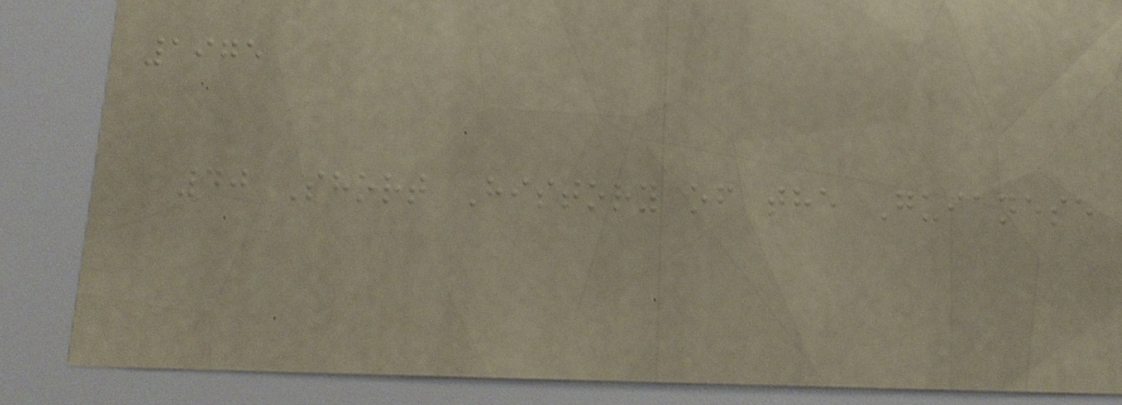1975
40 Short History of the Guianese
